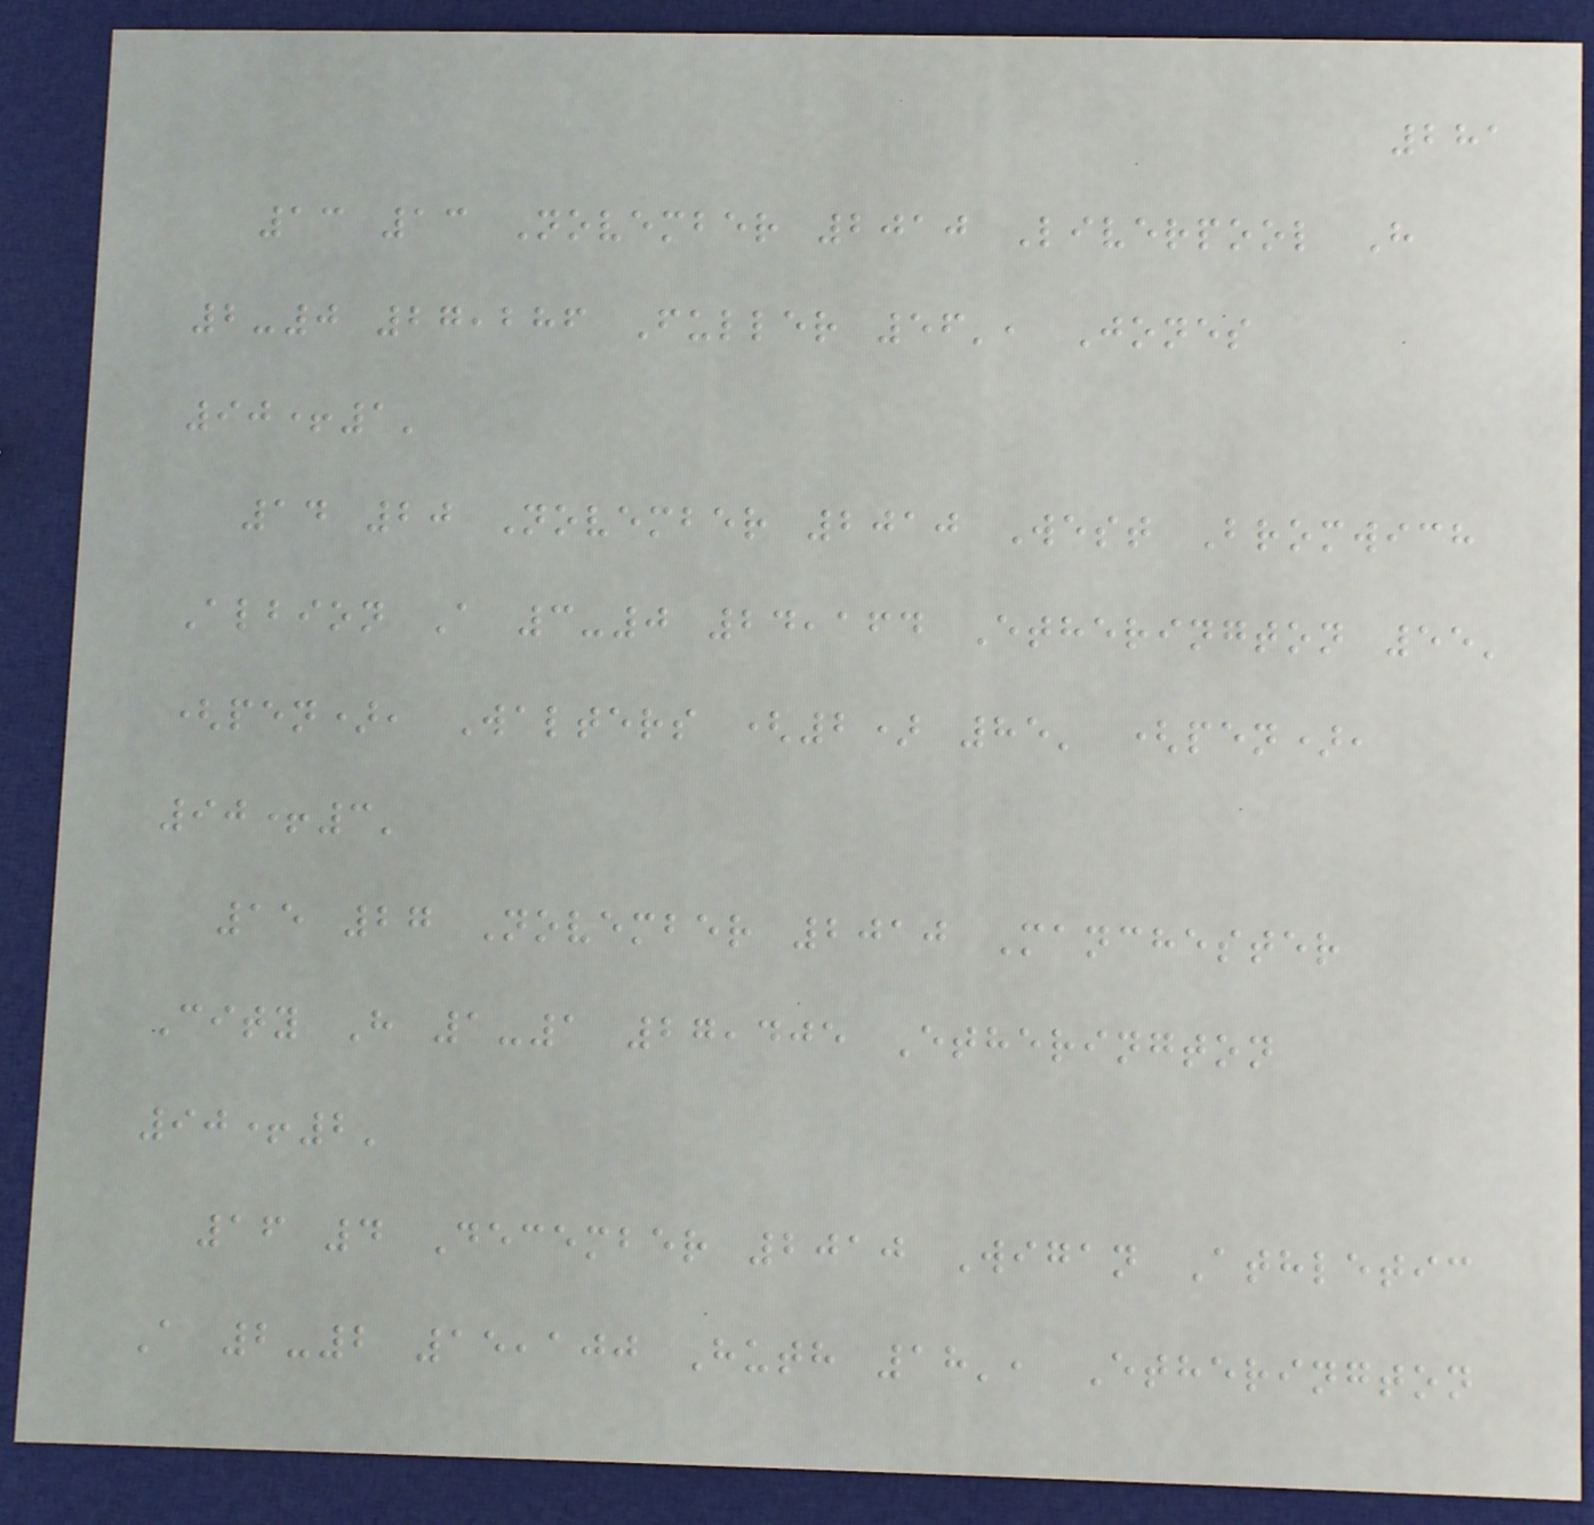281
13 13 November 2010 Liverpool H
2-0 27,286 Fuller 56', Jones
90+1'
14 20 November 2010 West Bromwich
Albion A 3-0 24,164 Etherington 55'
(pen), Walters (2) 85' (pen),
90+3'
15 27 November 2010 Manchester
City H 1-1 27,405 Etherington
90+2'
16 4 December 2010 Wigan Athletic
A 2-2 15,100 Huth 18', Etherington
